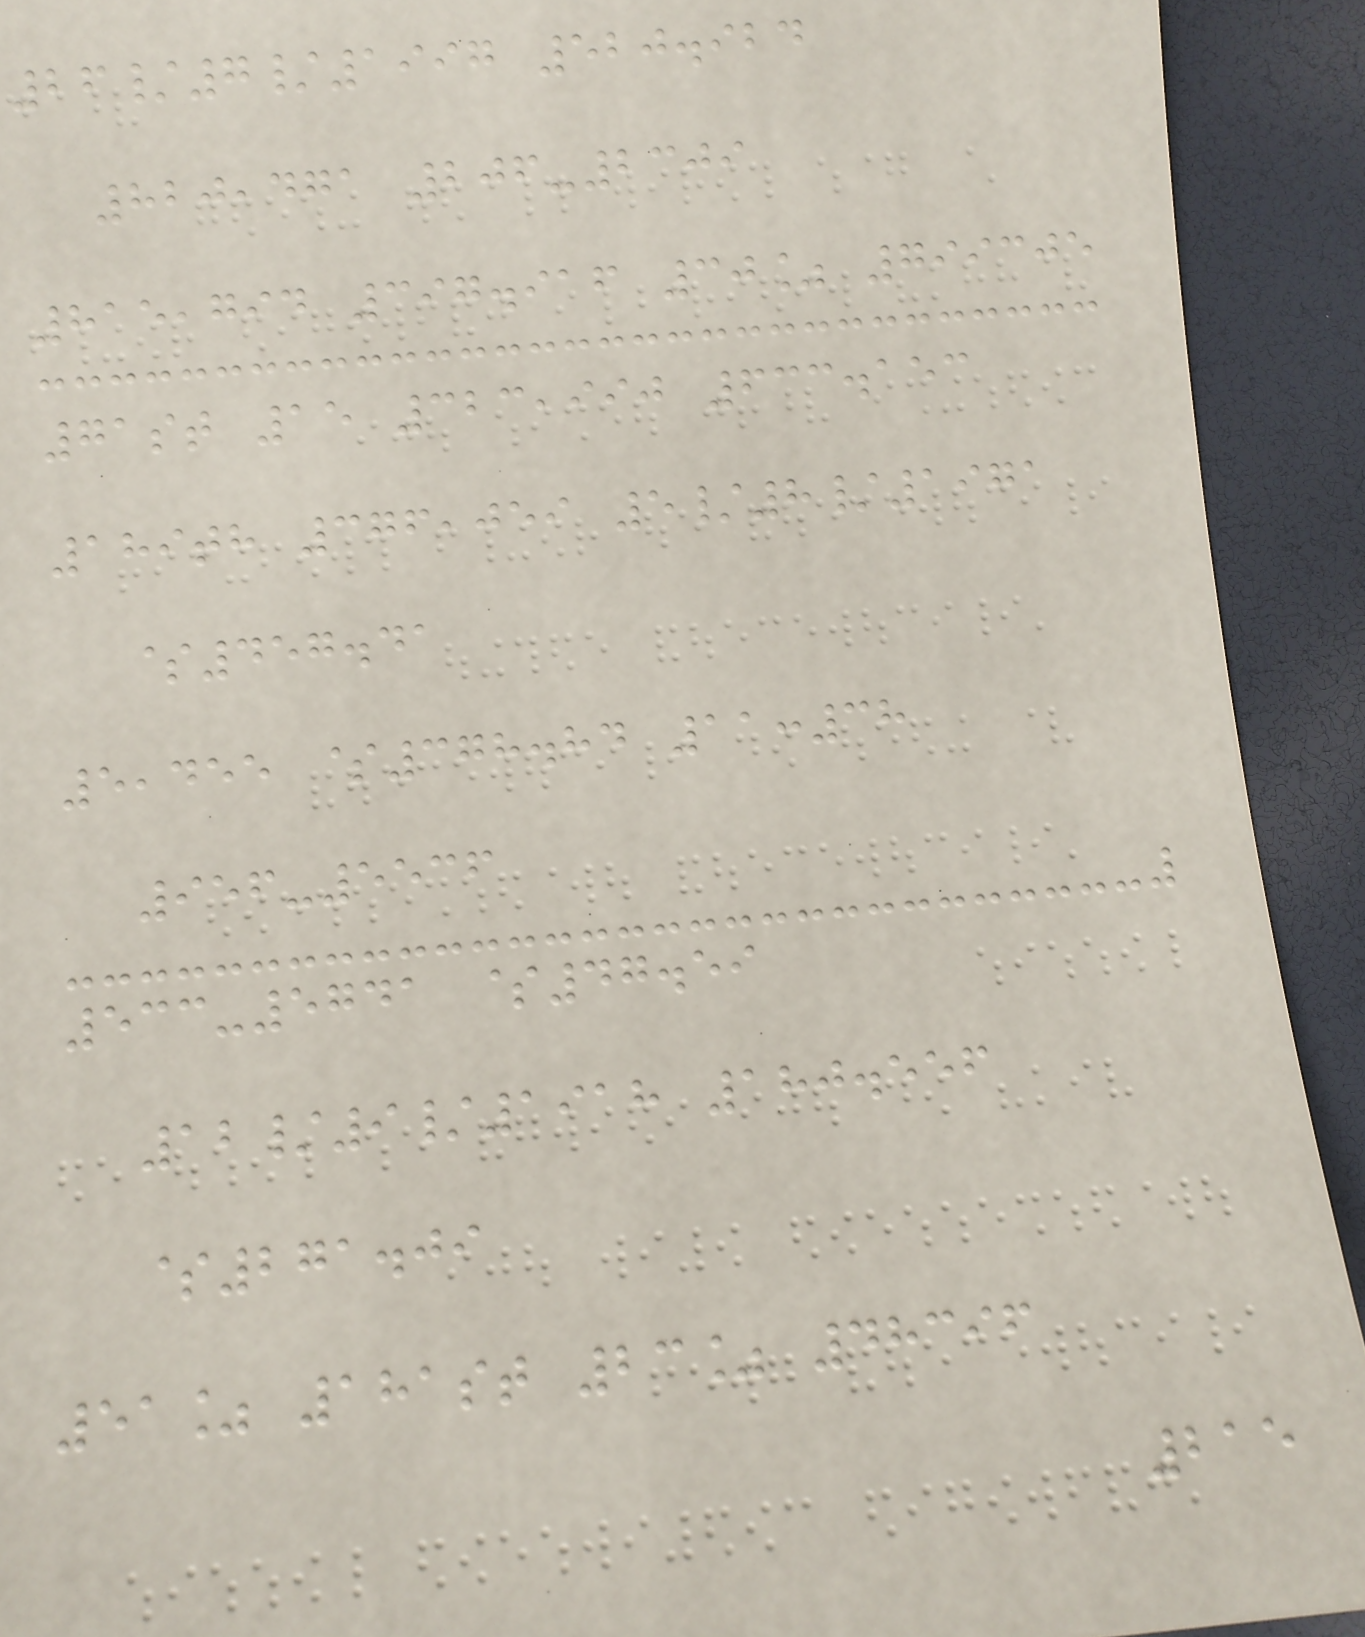26/7/1997 520.924
820,471 206-2309
815,794 397.916 30% 799305
71st 15 323,990 633.153
189th 376,059 5/8/1971
$457.41
5,455 $378.84 11:38
956-5536
533-5741 $47.59
12/9/1918 180.556
$271.09
51% 181st 23% 48396
215
